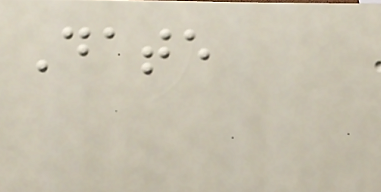Date
